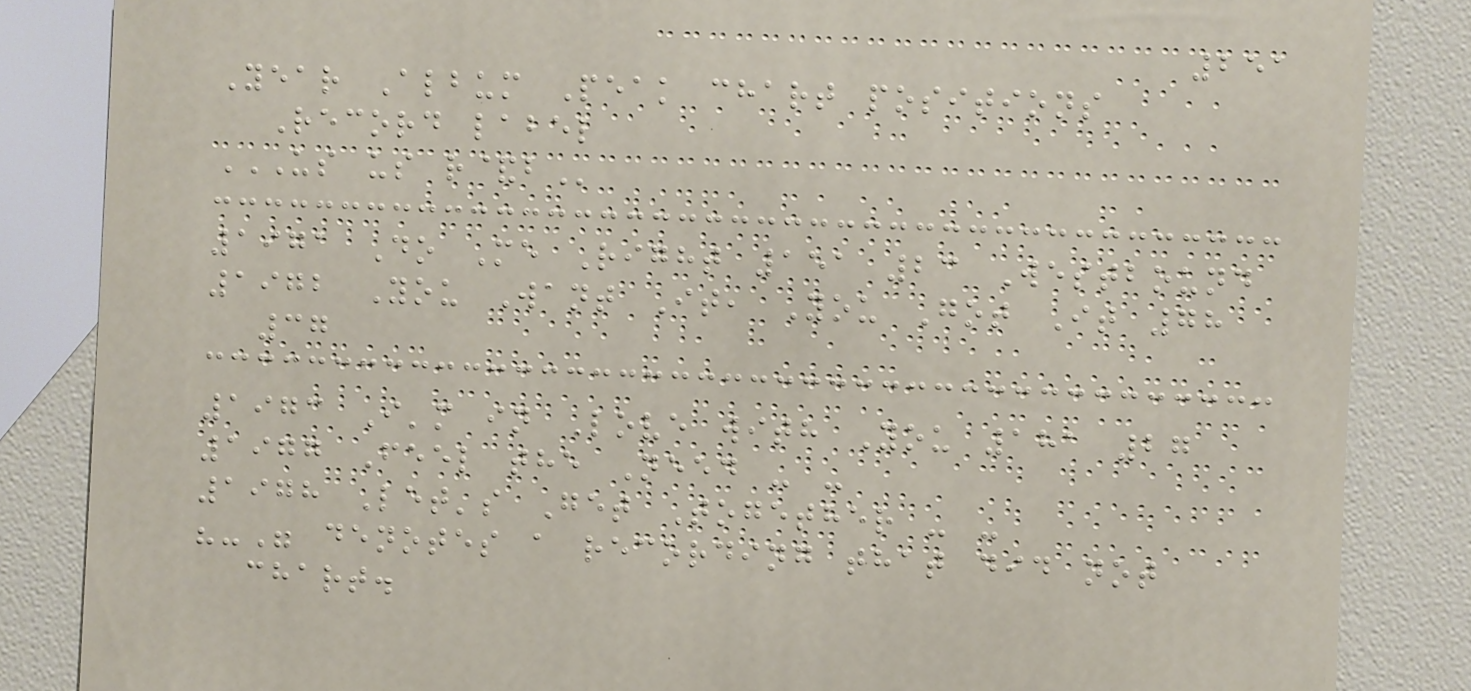251
Year Album Peak chart positions
Record label
US US R&B
1971 Do Me Right 151 23 Westbound
1972 You Want It, You Got It 78
37
1973 I'm in Love with You 181 27
1977 Feel the Need - -
1978 Let's Get Together - -
"-" denotes a recording that did not
chart.
